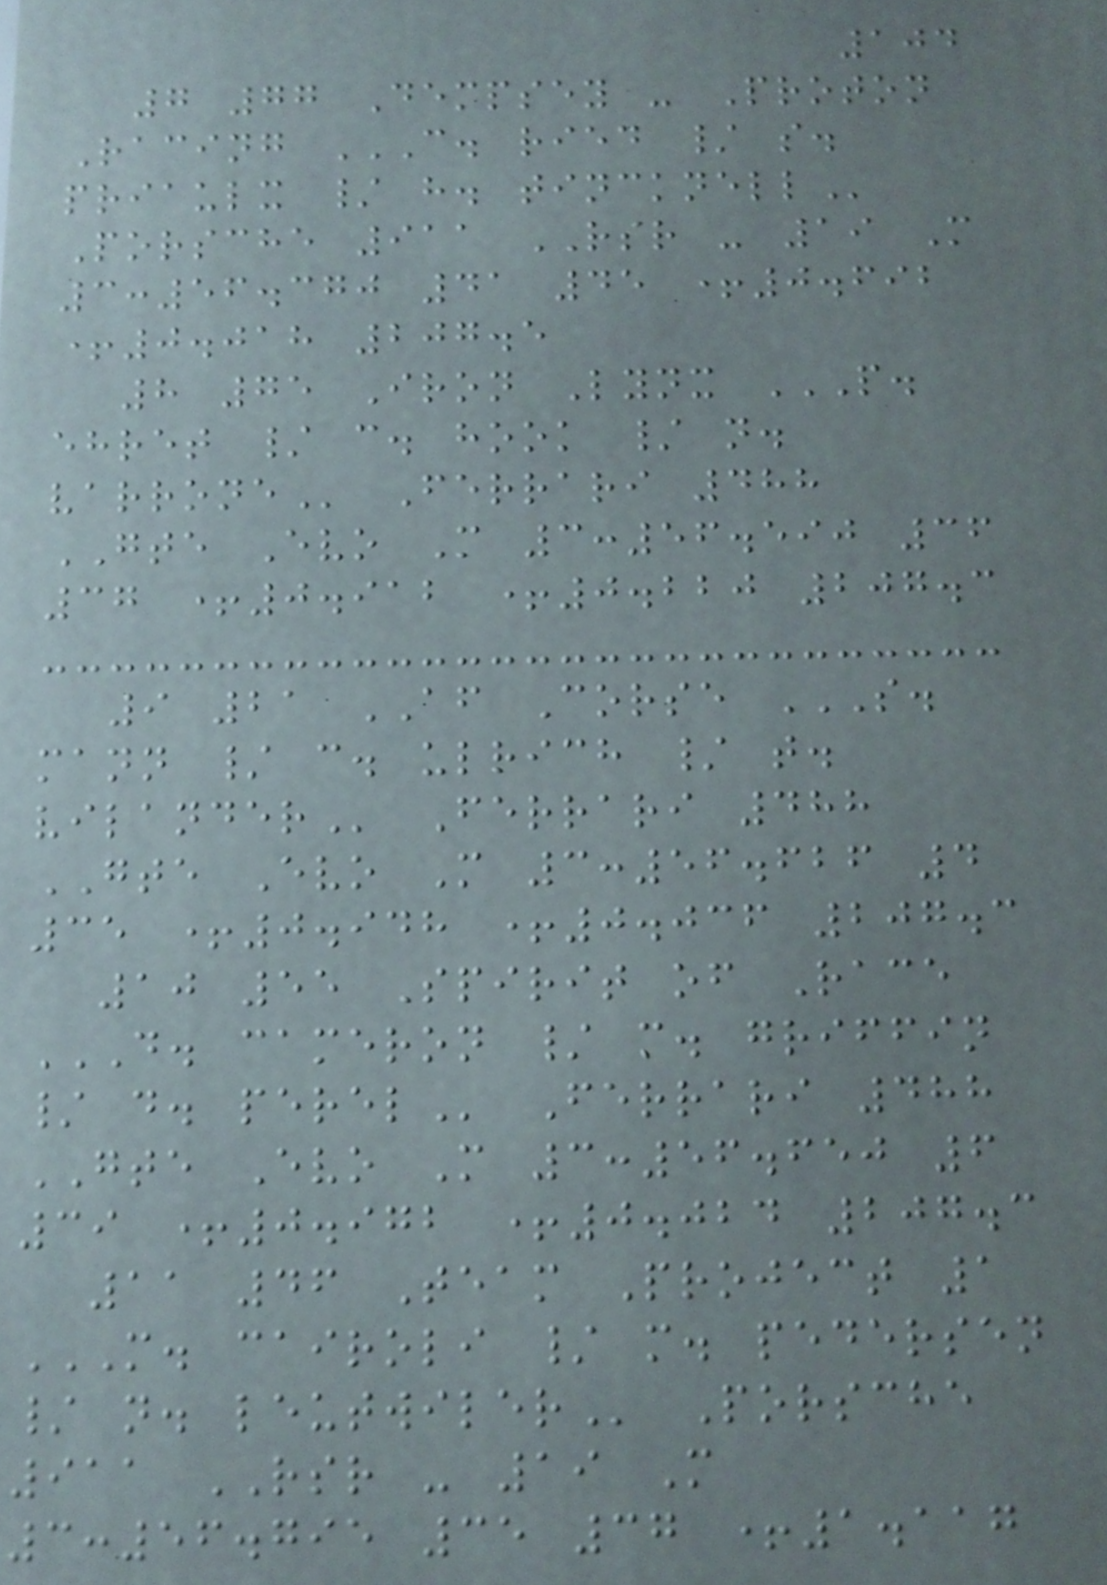104
7 77 Dempsey - Proton
Racing C. RIED / S.
PRIAULX / H. TINCKNELL
Porsche 911 RSR - 19 M
3:56.370 41 45 +0.692
+0.018 207.5
8 75 Iron Lynx P.
EHRET / C. HOOK / N.
VARRONE Ferrari 488
GTE Evo M 3:56.590 36
37 +0.912 +0.220 207.3
9 21 AF Corse S.
MANN / C. ULRICH / T.
VILANDER Ferrari 488
GTE Evo M 3:56.626 4
35 +0.948 +0.036 207.3
10 55 Spirit of Race
D. CAMERON / M. GRIFFIN
/ D. PEREL Ferrari 488
GTE Evo M 3:56.650 6
39 +0.972 +0.024 207.3
11 46 Team Project 1
M. CAIROLI / M. PEDERSEN
/ N. LEUTWILER Porsche
911 RSR - 19 M
3:56.795 35 37 +1.117
